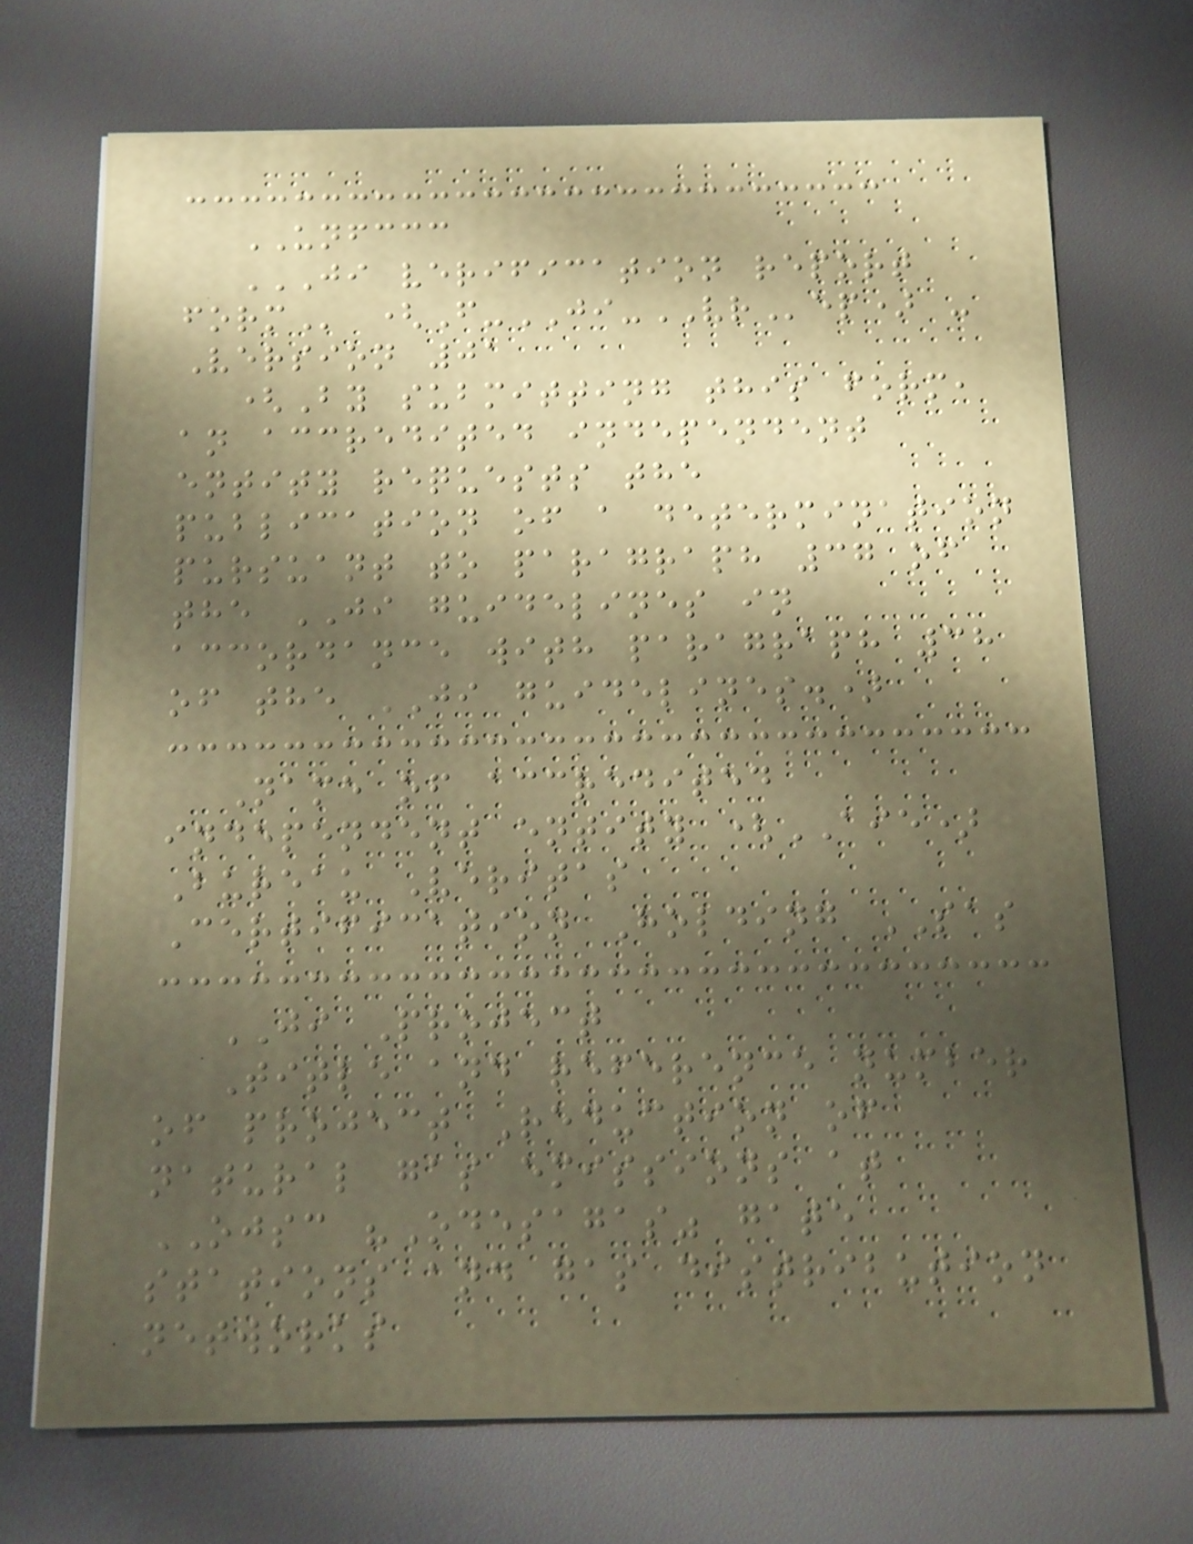UNFCCC
JI VERIFICATION REPORT
FORM (F-JI-VRep) -
Version 01
(By submitting this form,
an accredited independent
entity requests the
publication of a determination
pursuant to paragraph 37 of
the JI guidelines in
accordance with paragraph 38
of the JI guidelines.)
Name of accredited
independent entity (AIE)
Bureau Veritas
Certification Holding SAS
JI Project
Title and reference number
of project Reduction of
natural gas emissions at
OJSC "Odesagas" gate
stations and gas distribution
networks
